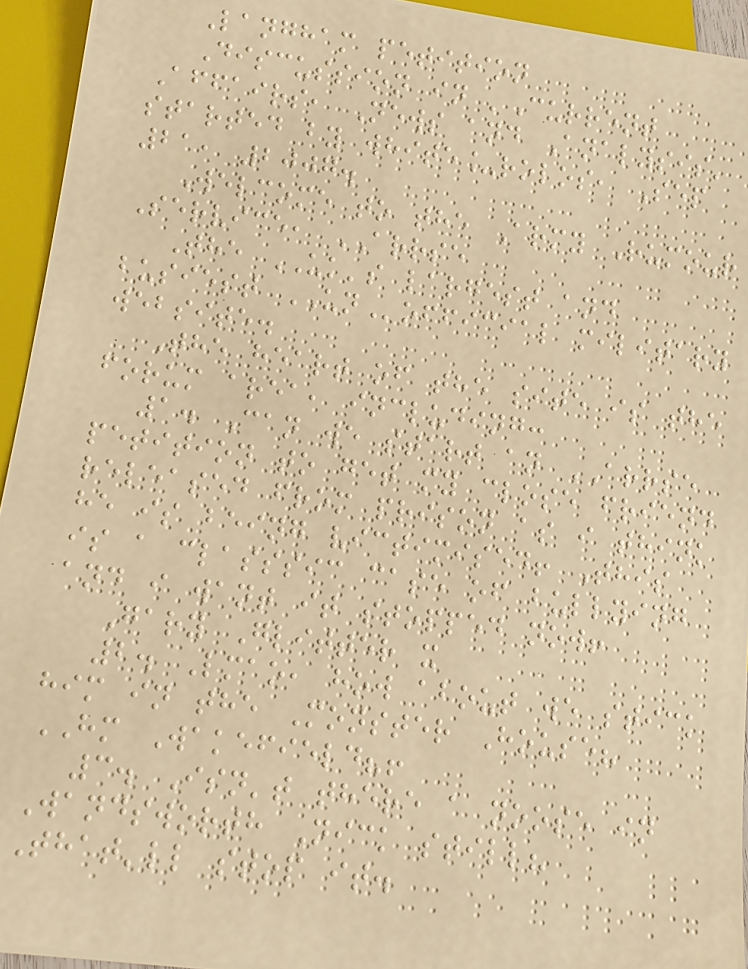Langham petition
Discussion in 'Current
Affairs, News and Analysis'
started by white_rolos, Sep
21, 2007.
Welcome to the Army Rumour
Service, ARRSE
The UK's largest and
busiest UNofficial military
website.
The heart of the site is the
forum area, including:
1. Can we start an ARRSE
petition to get my close friend
released from prison as i think
he is being victimised! This
is a classsic case of bullying
and i want it stopped now!
Gary Glitter x
2. Lmao, how about we stick
him in the Monster House?
HM Wakefield?!
3. Isn't there a noose in
Wandsworth Nick still?
That'll stop it.
